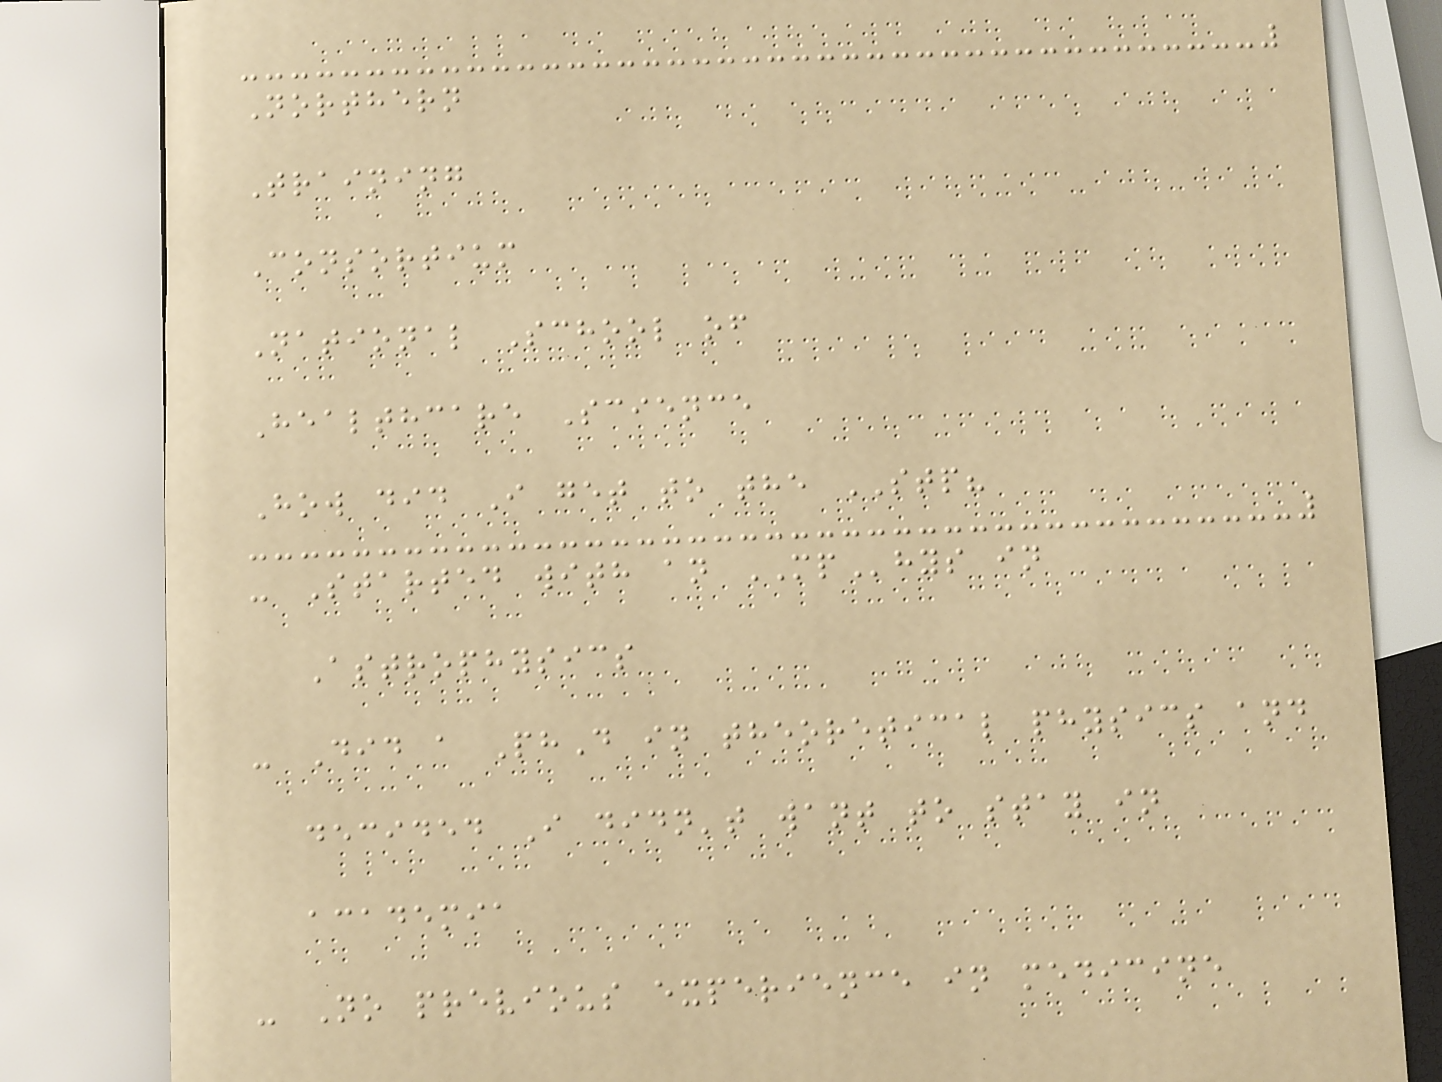Northern
Training
Consortium
National School of
Healthcare Science
How did I get to the STP?
- Started with an MPhys in
Astrophysics
- Did a PhD in theoretical physics and
decided I didn't want to stay in
academia
- No previous experience in medicine
